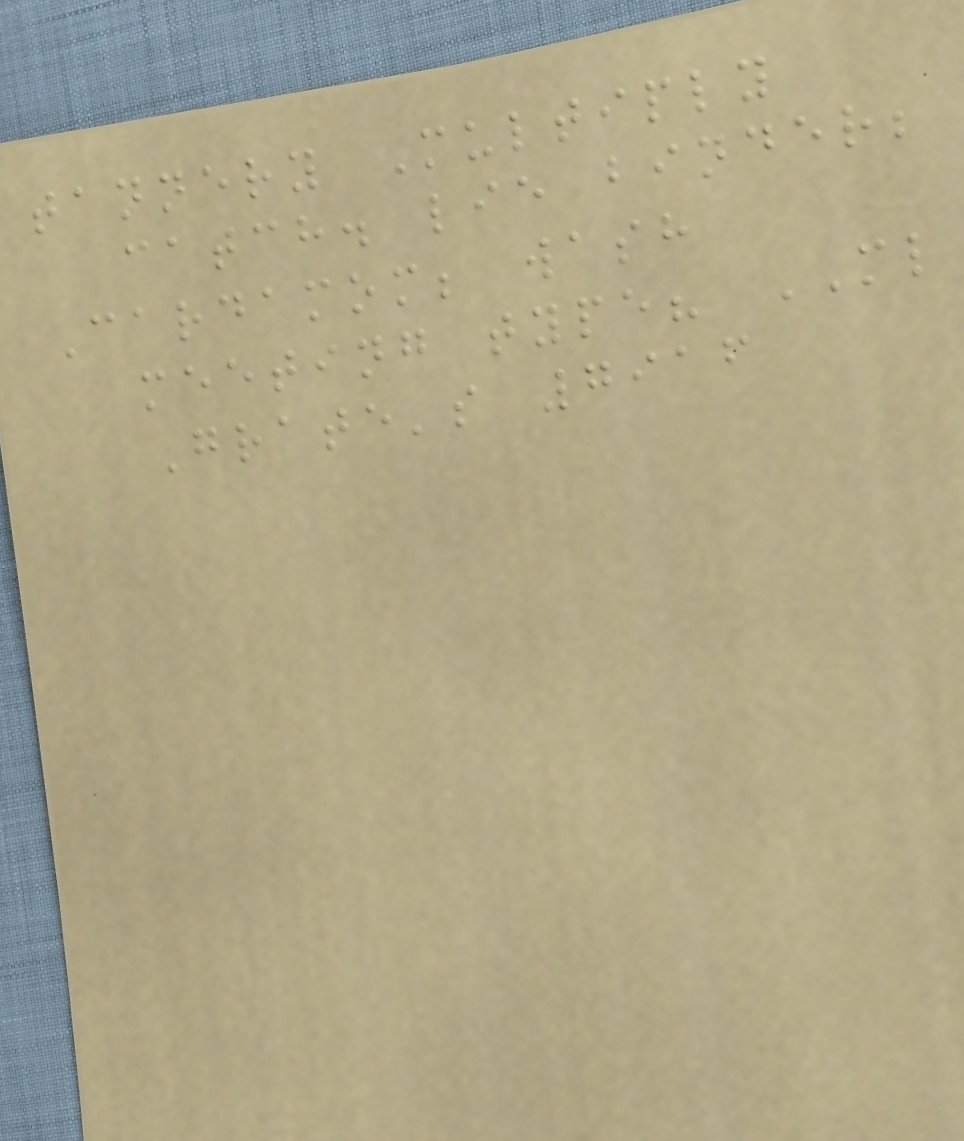tannery Multiply
catch. lie binder;
Cardamom; wash
meeting type? ML
Grate's 7916
